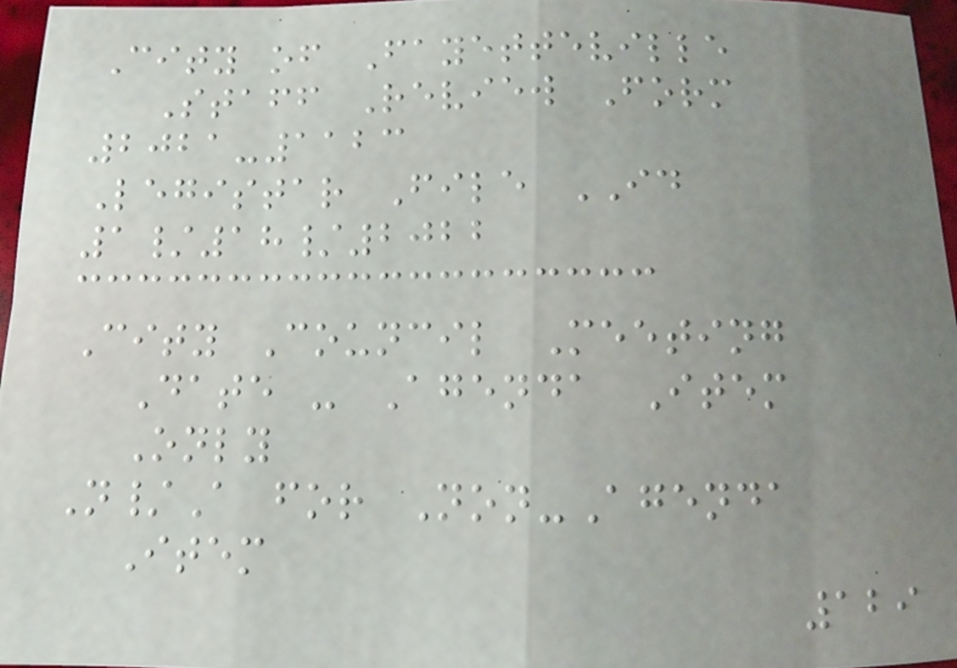City of Fayetteville
Staff Review Form
2021-1123
Legistar File ID
1/18/2022
City Council Meeting
Date - Agenda Item
Only
N/A for Non-Agenda
Item
129
